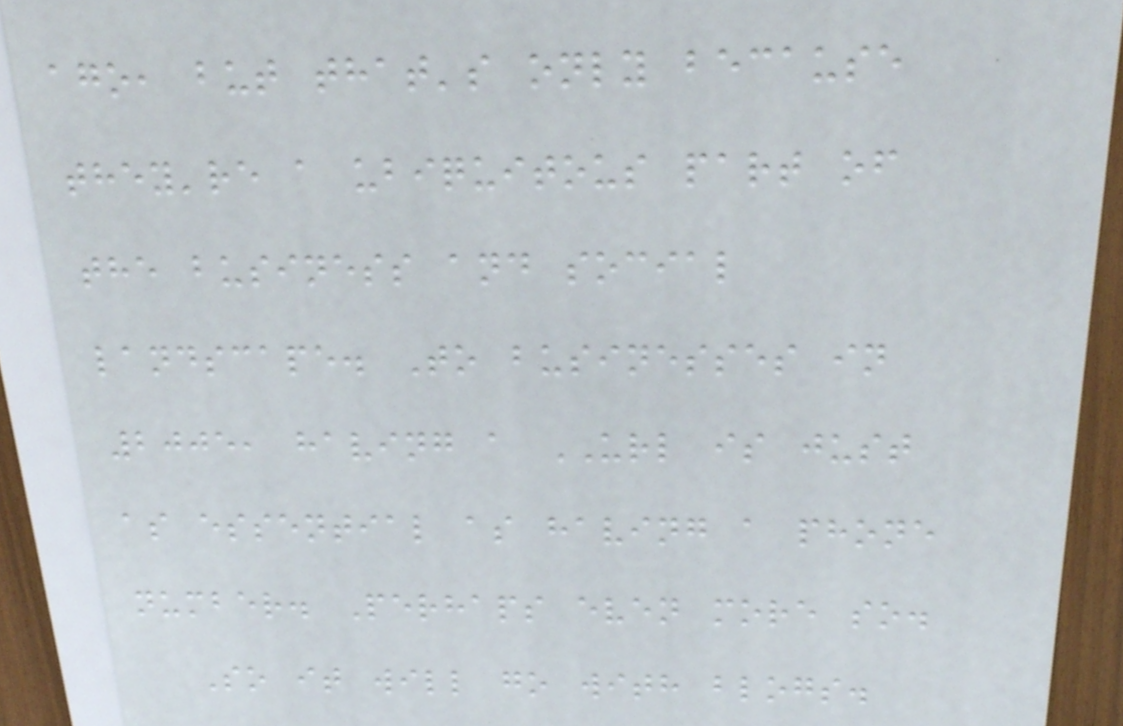ago, but that's only because
they're a ubiquitous part of
the business and social
landscape. To businesses in
2005, having a URL is just
as essential as having a phone
number. Perhaps even more so.
So it will go with blogs.
